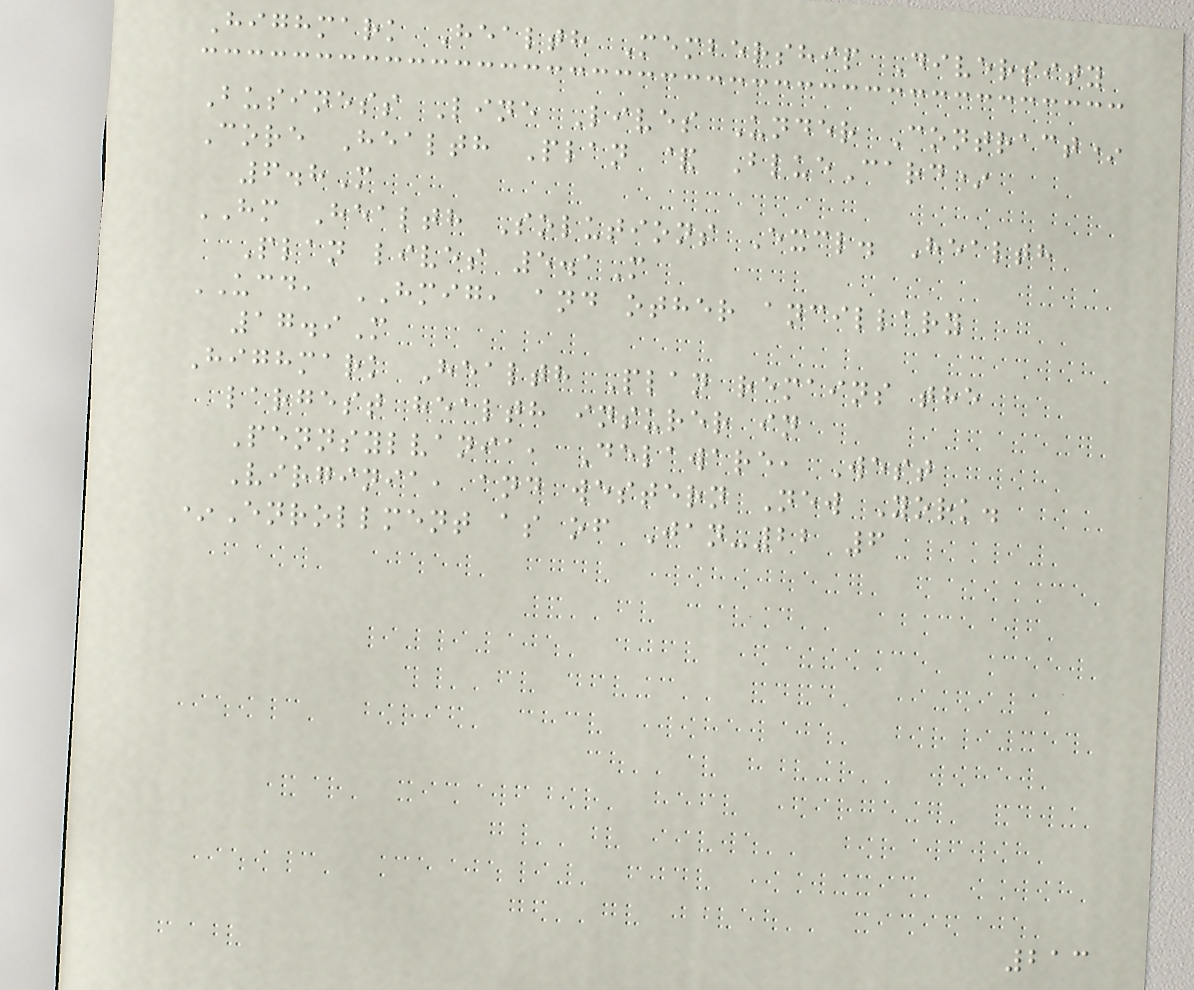Highmark Health Membership Diversity
Business Line Lives Under Contract*
Core Health Plan & BlueCard*
6.8M
HM Health Solutions Excl. Health
Plan lives 5.1M
UCD, HMIG, and other ancillary
17.9M
Highmark Health Plan remains the
largest health insurer in
Pennsylvania, Delaware, West
Virginia, and western New York.
*Enrollment as of Jan-22 6
213
